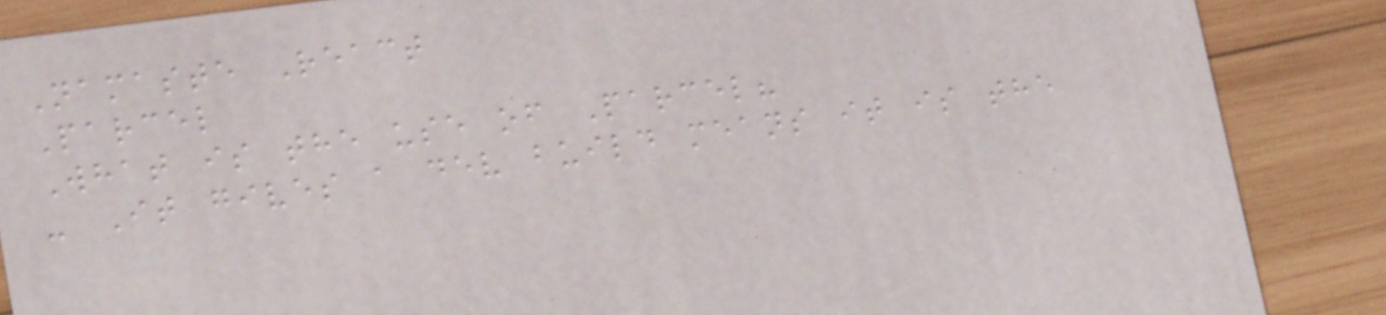Namaste React
Parcel
What is the use of Parcel?
- It gives a dev build means it is the
